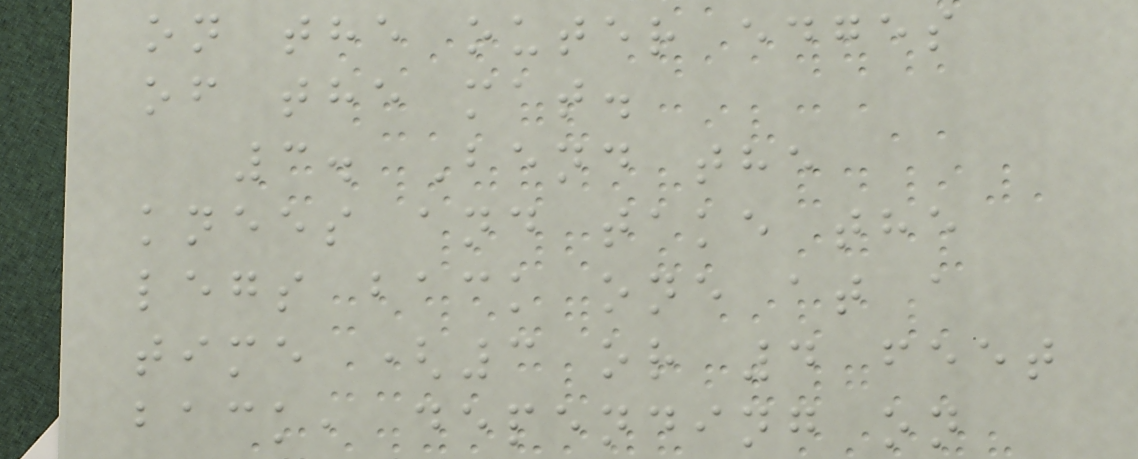on the outer edges
of the mat.
3. Bend the
knees and take the
legs back one at a
time (3 or 4 feet
back, depending on
